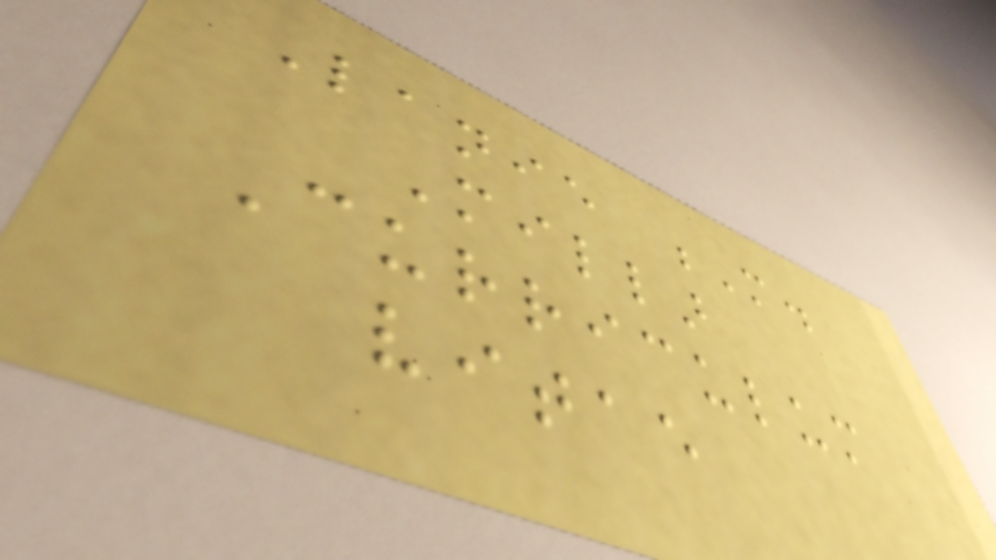Lanie M.
Millar
Curriculum
vitae
